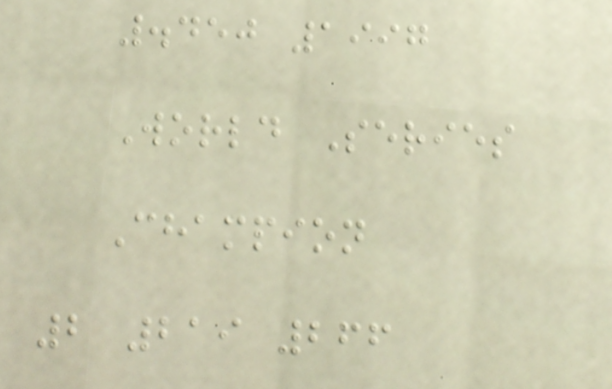.450 1997
World Series
Champion
2 219 266
